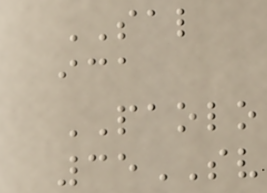SAL
ica
PAOLO
35SV
